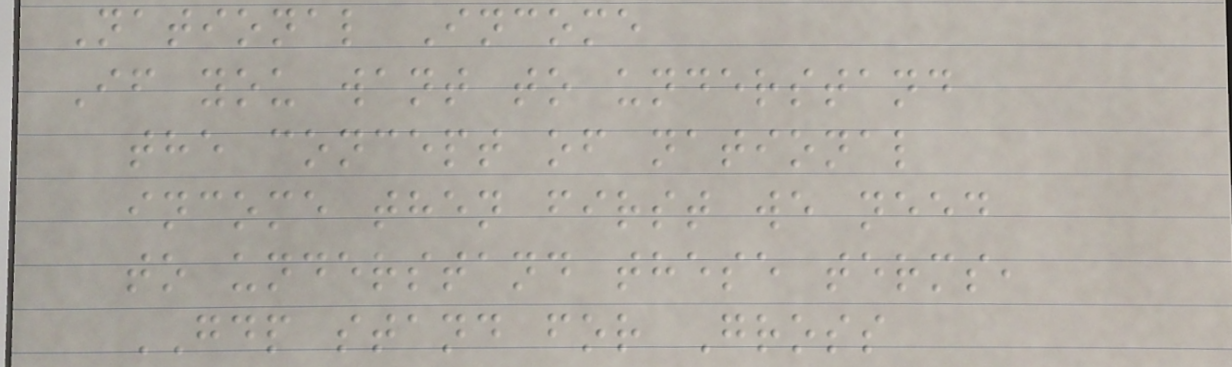National Income
If you want to understand
the concept of national
income then first we need
to understand these terms,
GDP stand for Gross
